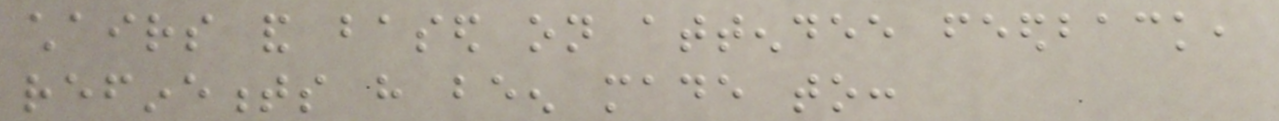chairs and based on attendee feedback,
refinements have been made to:
